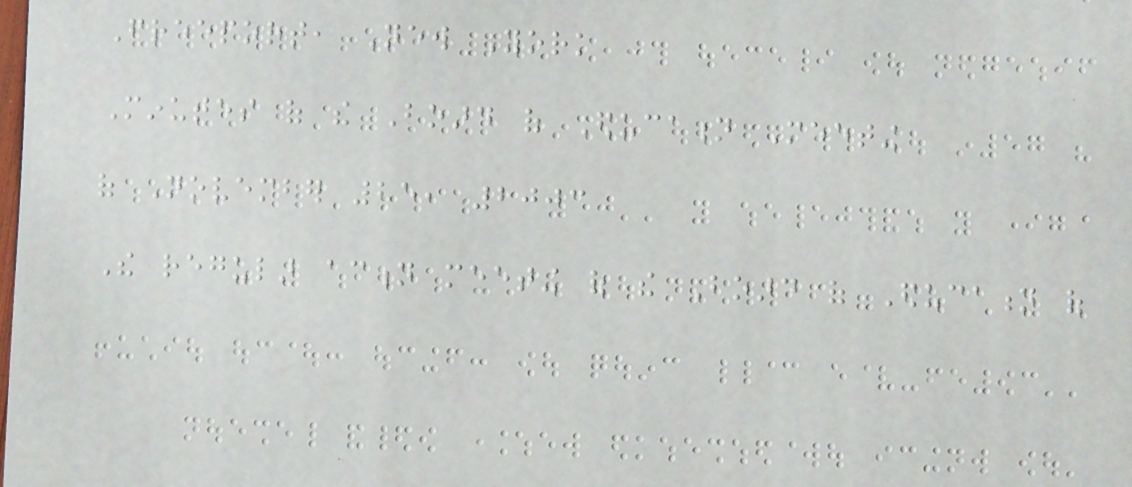Freeport, New York
Minutes of the Board of Education Meeting
of November 25, 2003
The regular action meeting of the Board of Education of
